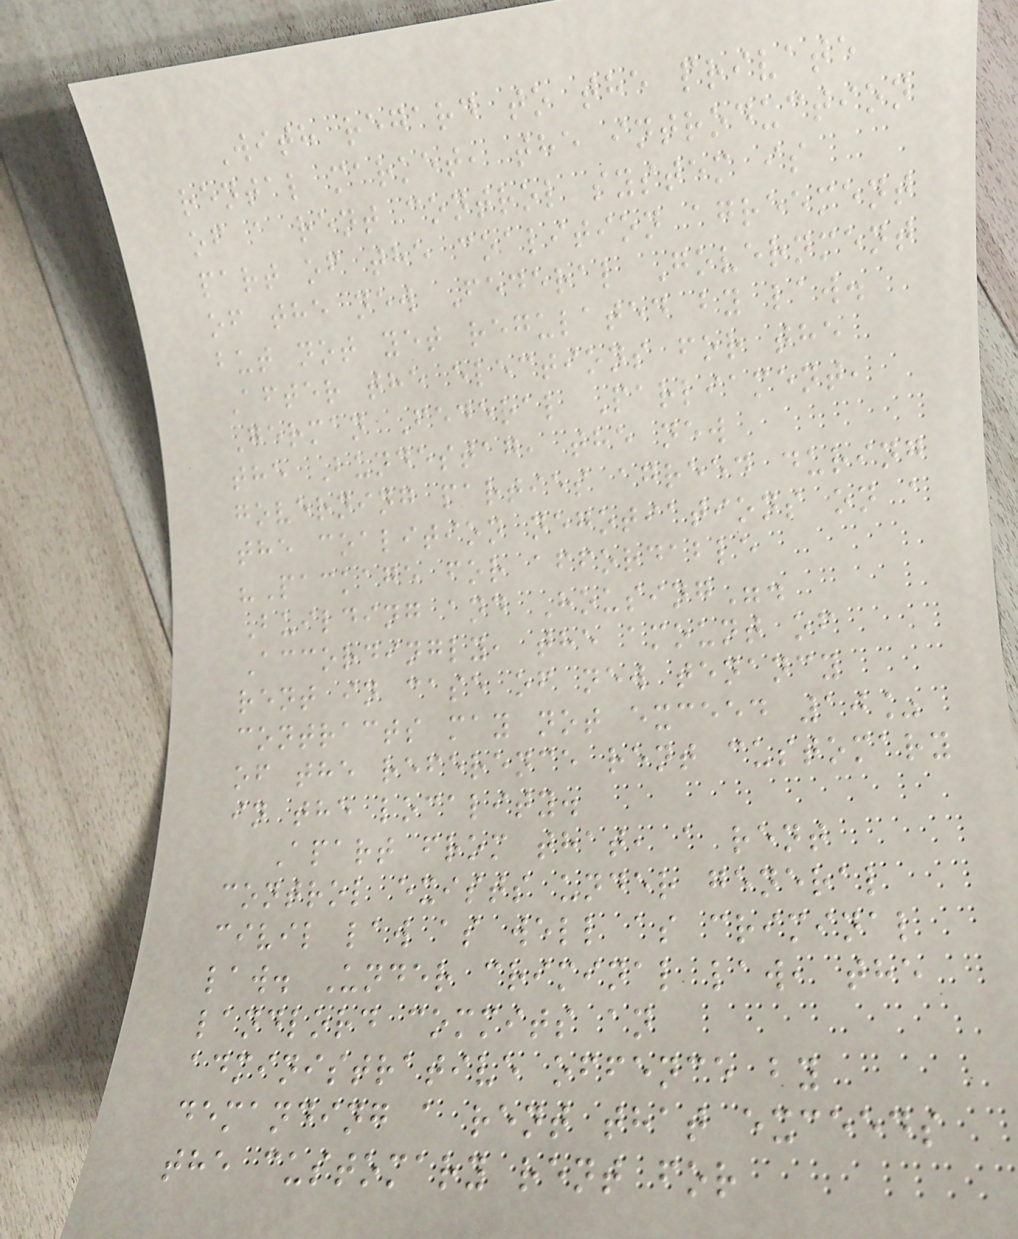With regard to the private
rental market, the introduction
of a rent control system is
part of the coalition agreement
of the new Federal Government
but not yet regulated by law.
After the elections for the
German Federal Parliament,
the Bundestag, the new
governing parties agreed during
the coalition negotiations on a
"Package for affordable
Building and Housing".
Accordingly, the amount of
rent in case of new tenancy
contracts may not exceed 10%
of the reference rent customary
in the locality.
Apart from that, a rent
control exists under general
civil law as well as criminal
law. Under criminal law, the
landlord commits an
administrative offence by
demanding a rent that exceeds
the customary rent for
